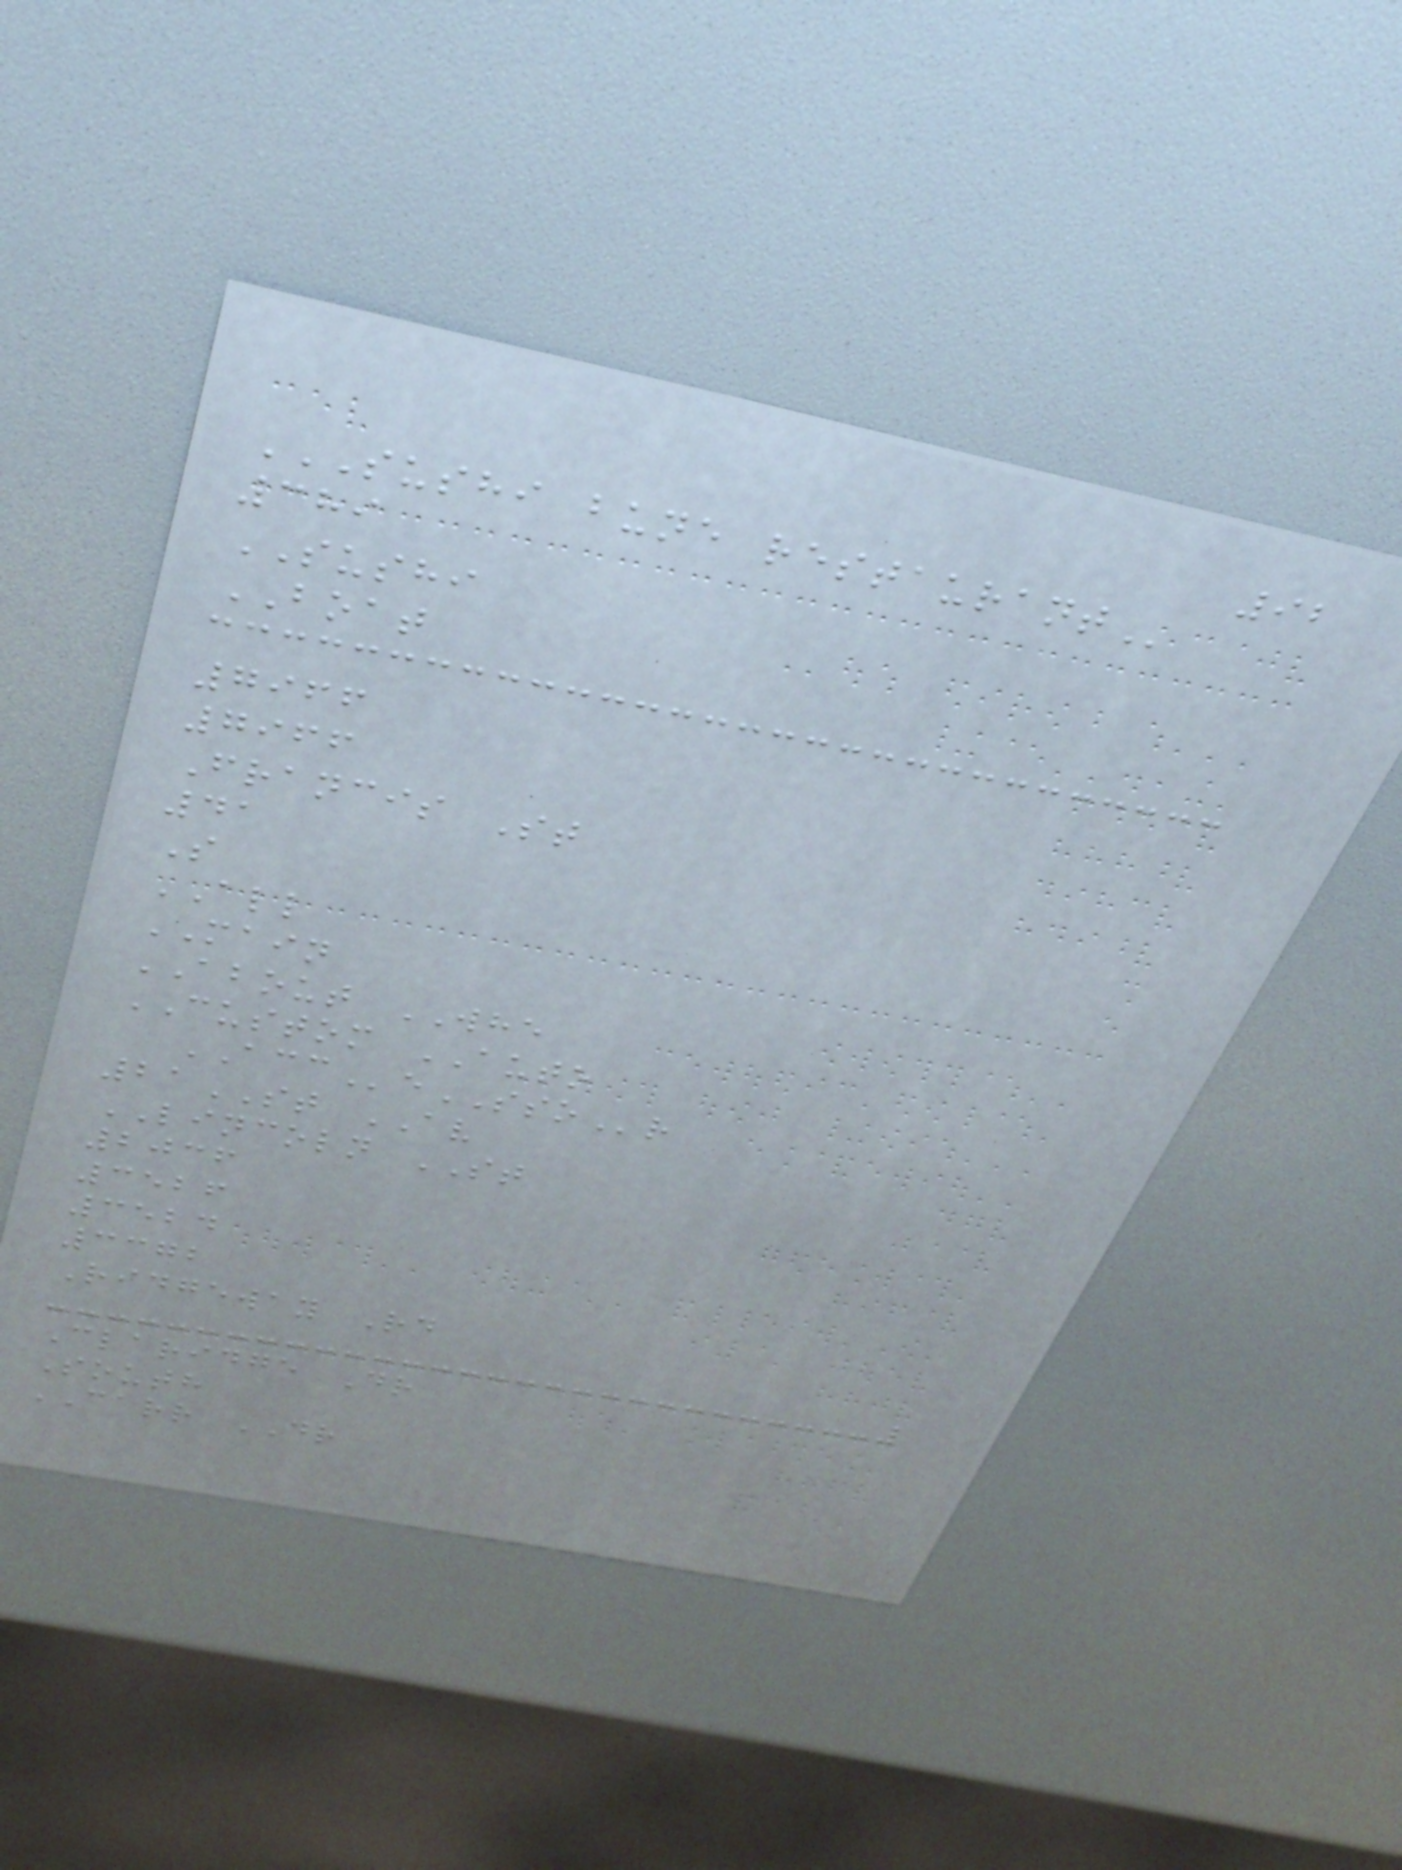92
SUSHI BUNE RESTAURANT
389
SUSHI
BOAT
7966
7966
Francis St
41
S
ALL
MAIN
ABOUT WHE
CUSTOM AUTO
ACCeSSOr
21ST AV
LINCOLN ST
2036
3526
3524
3372
Ridgeway Rd
Claridge Dr
South
CARR DR
